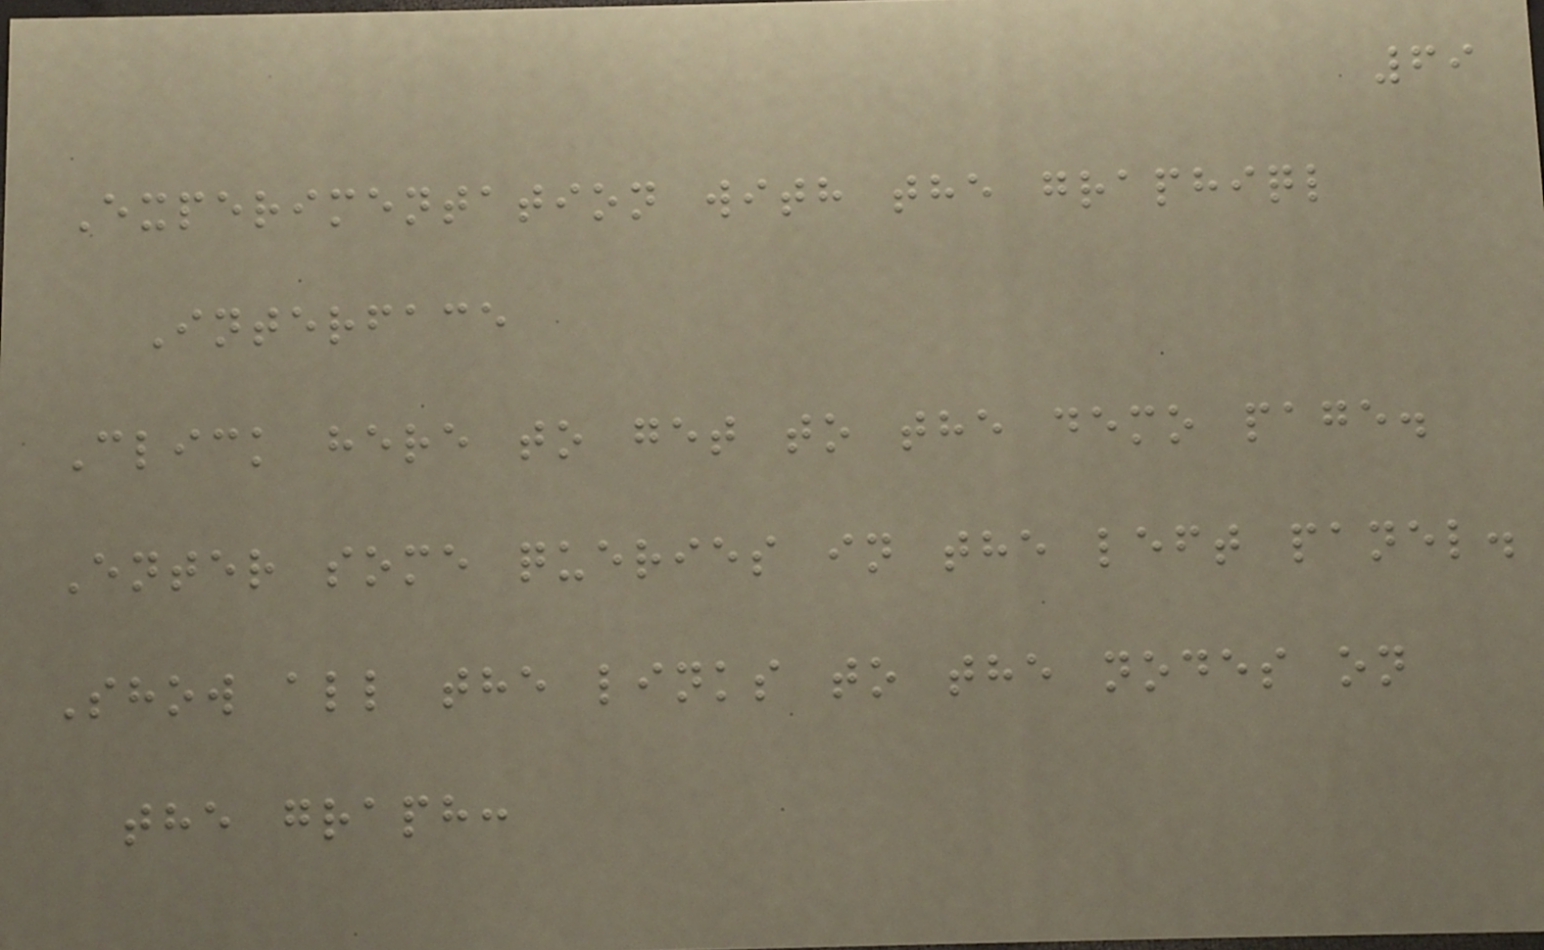69
Experimentation with the graphiql
Interface
Click here to get to the demo page.
Enter some queries in the left panel.
Show all the links to the nodes on
the graph:
